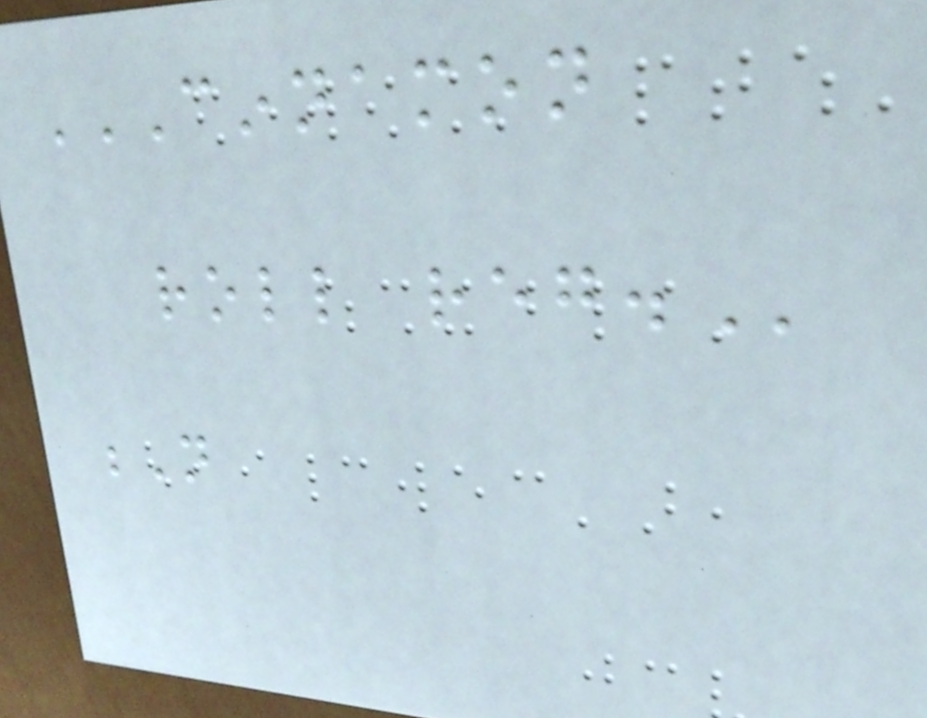CINNAMON
ROLL REG.
N
